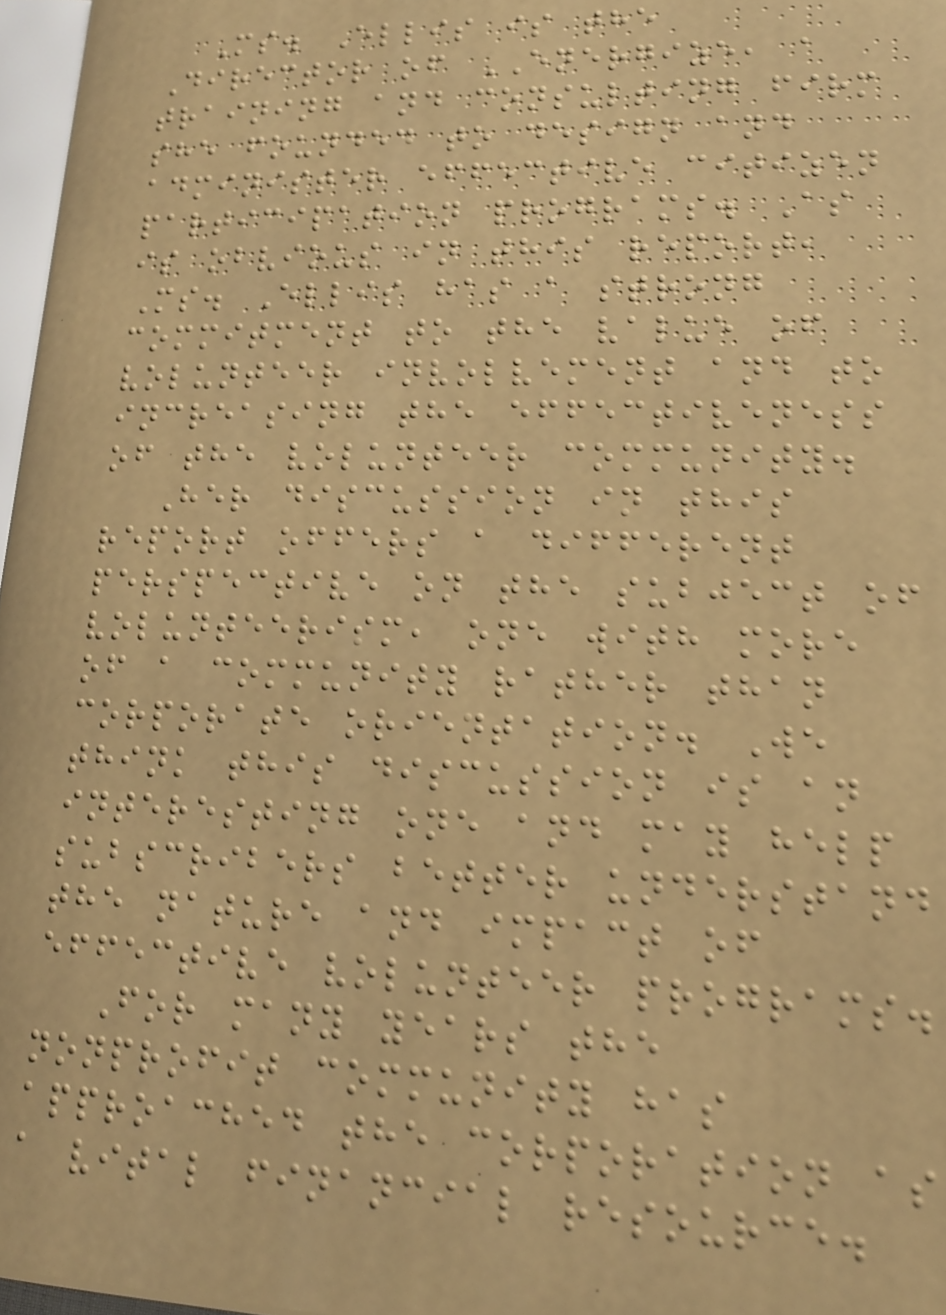Ms. Ellis is the
Director of ENERGIZE, a
training and consulting firm
she founded to design and
administer effective citizen
participation programs. As
is obvious in this report,
Ms. Ellis has a strong
commitment to the value of
volunteer involvement and to
increasing the effectiveness
of the volunteer community.
Her discussion in this
report offers a different
perspective on the subject of
volunteerism, one with more
of a community rather than
corporate orientation. We
think this discussion is an
interesting one and may help
subscribers better understand
the nature and impact of
effective volunteer programs.
For many years the
nonprofit community has
approached the corporation as
a vital financial resource.
